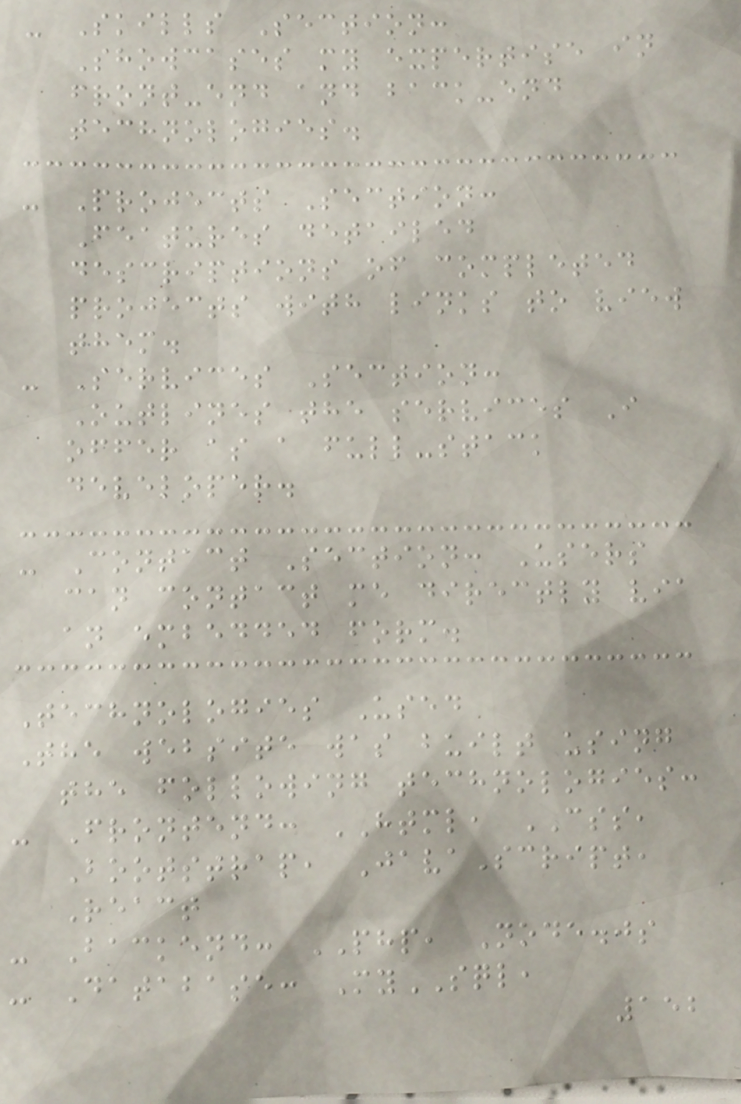- Skills Section:
Showcases my expertise in
front-end and back-end
technologies.
- Projects Section:
Features detailed
descriptions of completed
projects with links to view
them.
- Services Section:
Outlines the services I
offer as a full-stack
developer.
- Contact Section: Users
can contact me directly via
an embedded form.
Technologies Used
The website was built using
the following technologies:
- Frontend: HTML, CSS,
Bootstrap, JavaScript,
React
- Backend: PHP, Node.js
- Database: MySQL,
152
